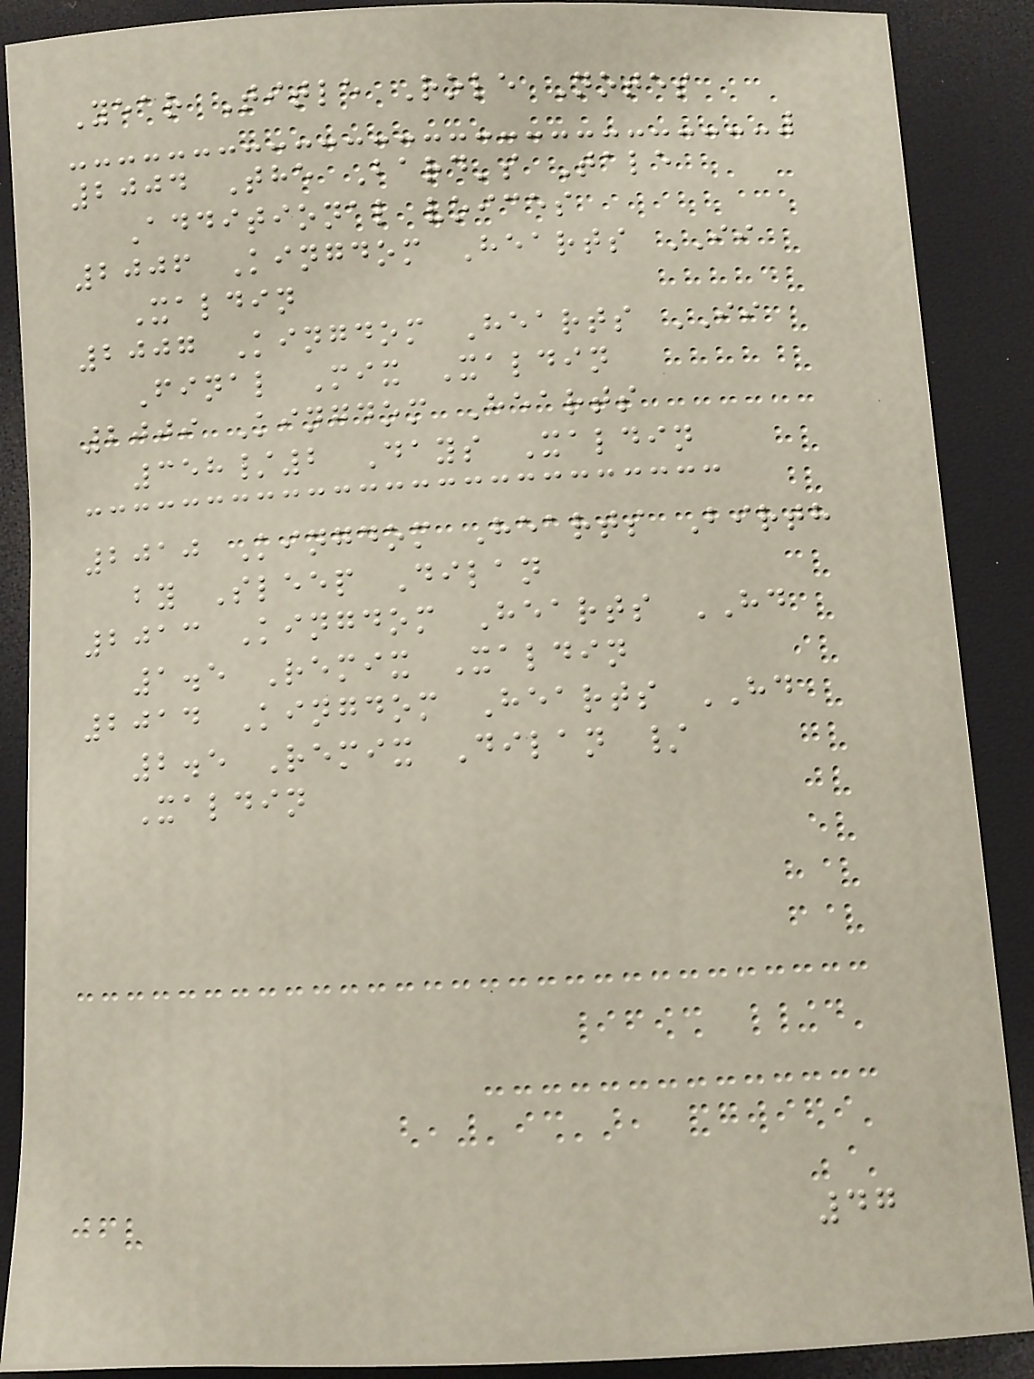Year Title Role Notes
2004 The Bard's Tale
Additional voices
2006 Kingdom Hearts II
Xaldin
2007 Kingdom Hearts II
Final Mix Xaldin
2009 Kingdom Hearts
358/2 Days Xaldin
2010 Kingdom Hearts Birth
by Sleep Dilan
2013 Kingdom Hearts HD
1.5 Remix Xaldin
2014 Kingdom Hearts HD
2.5 Remix Dilan /
Xaldin
47
